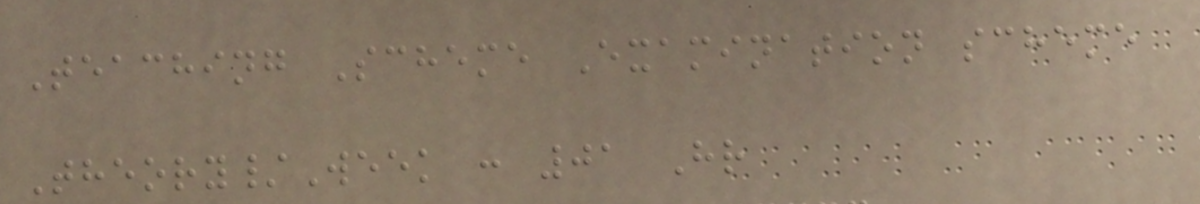Teaching Scheme Examination scheme
Theory/Week : 01 Hr
